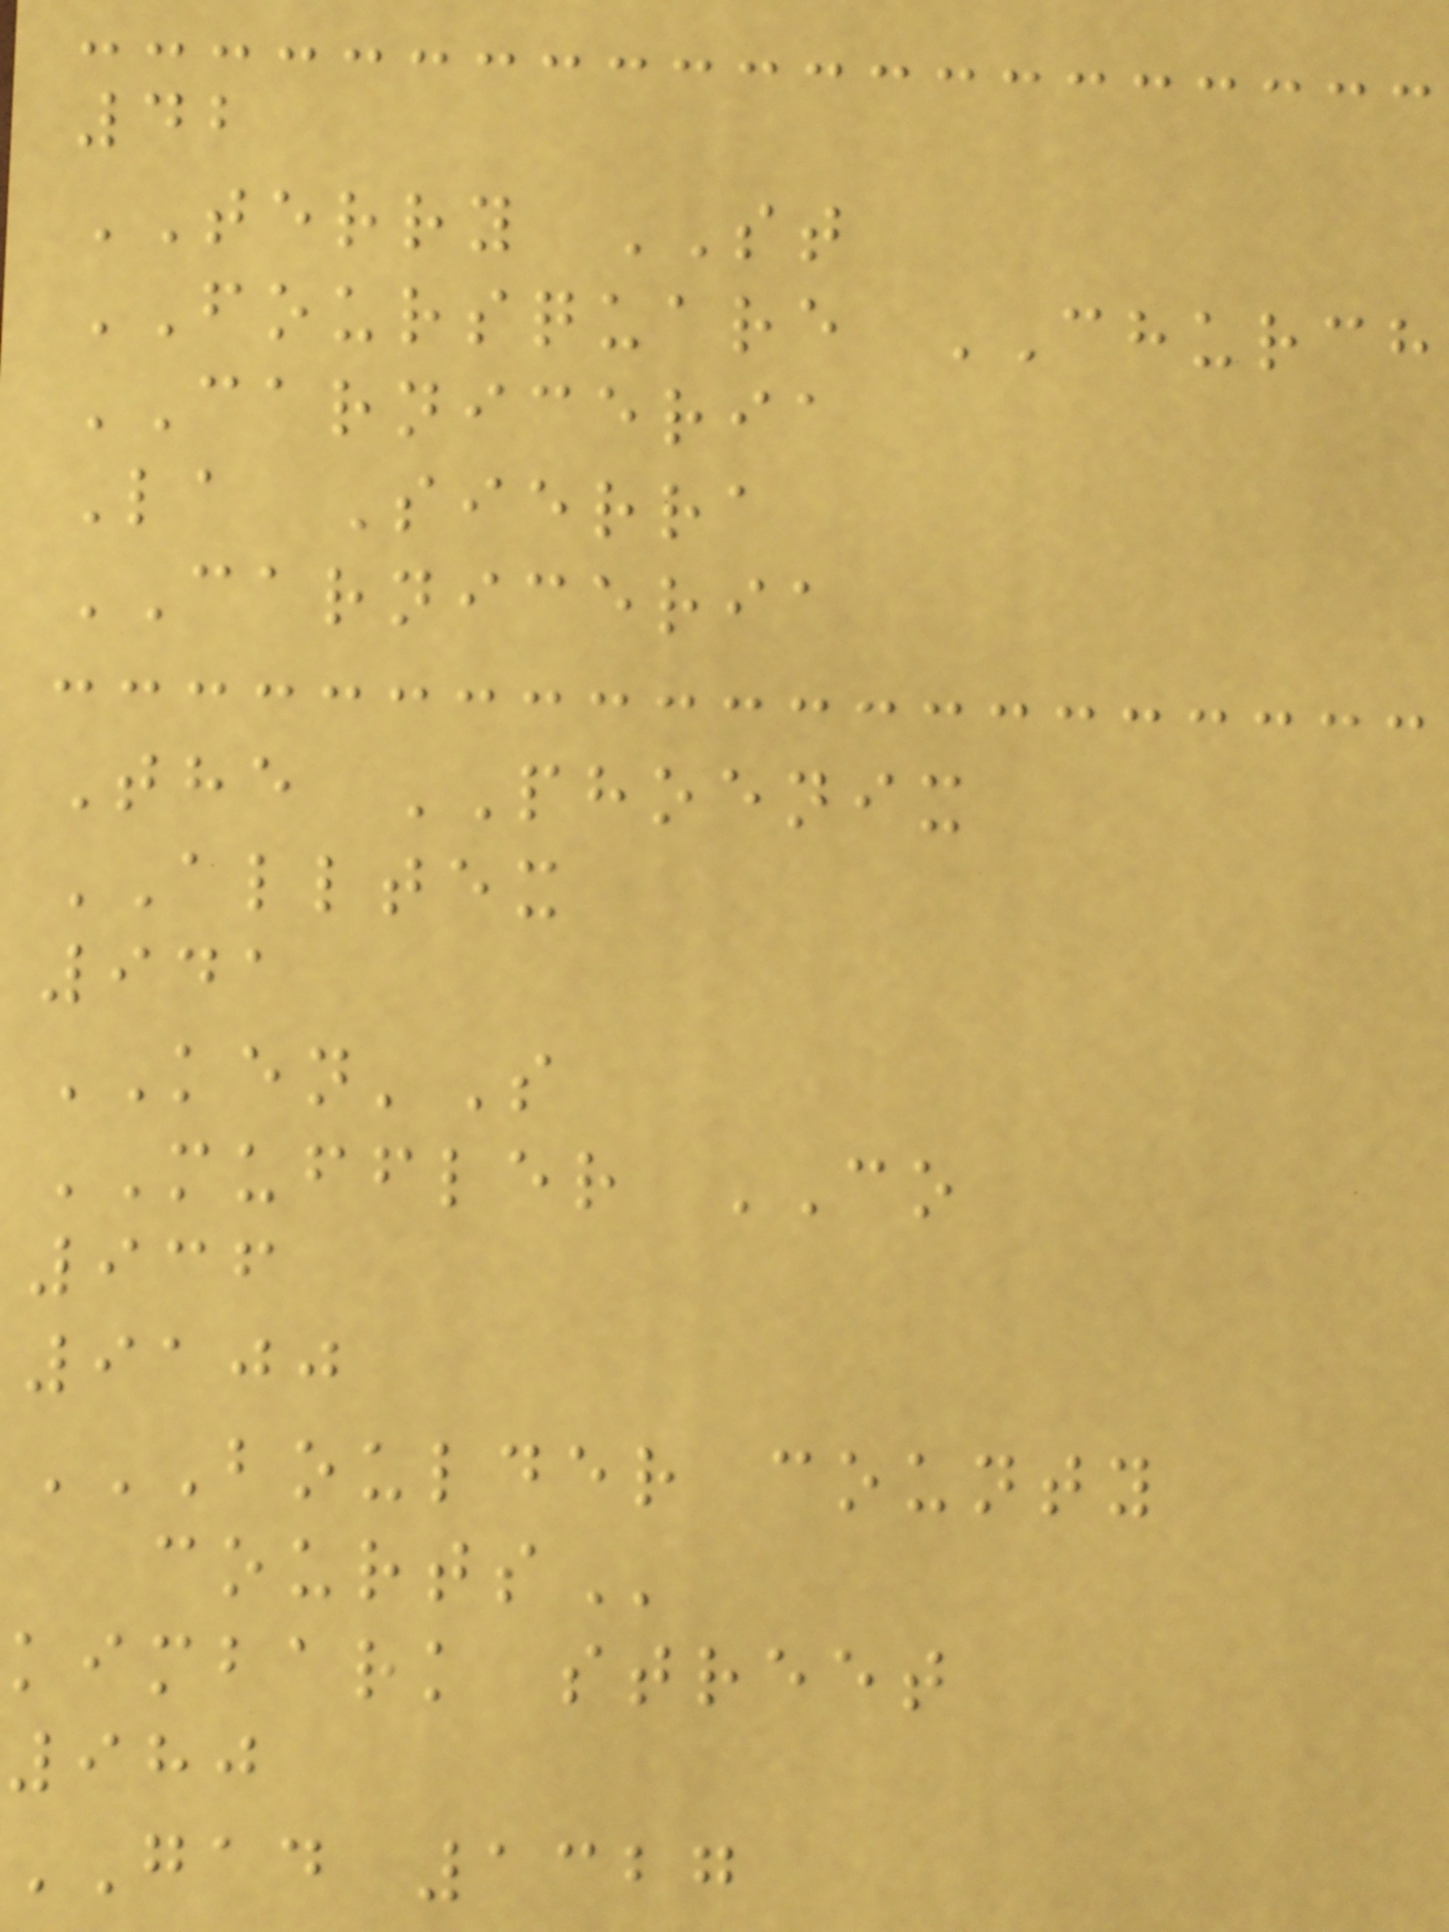42
TERRY ST
FOURSQUARE CHURCH
CARNICERIA
La Sierra
CARNICERIA
The PHOENIX
ALLTEX
941
KEN'S
MUFFLER CO
936
9100
BOULDER COUNTY
kimbark street
980
GAD 1327
